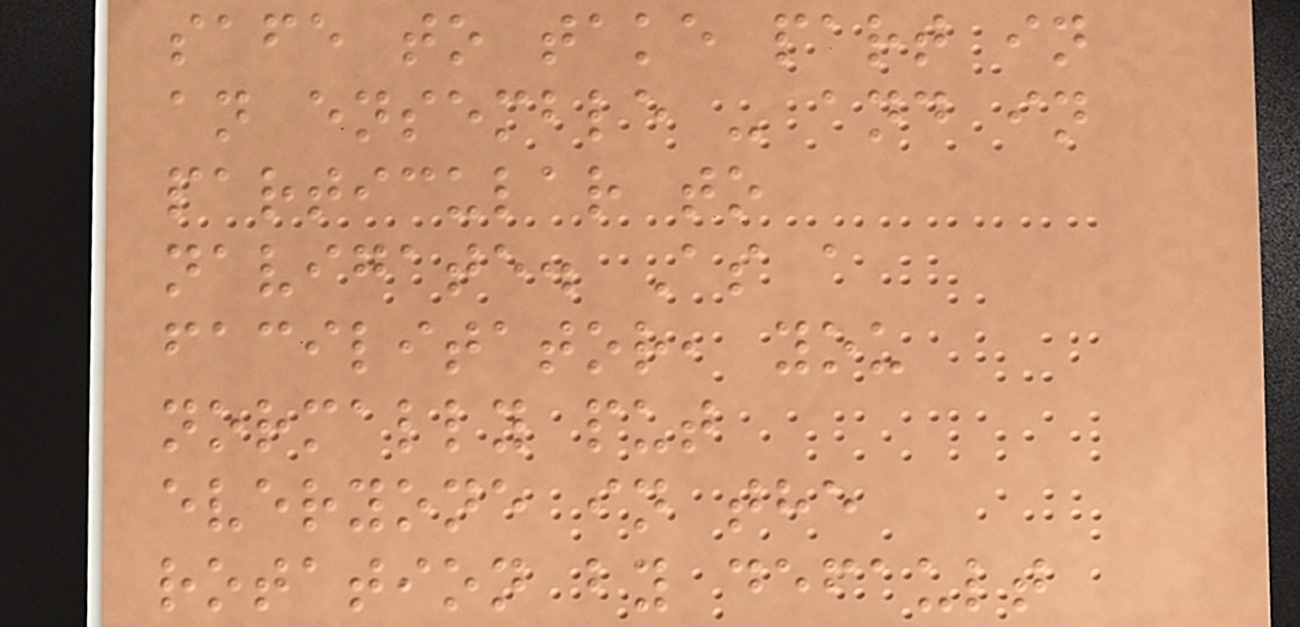safe to take part in
an ensemble - and in
particular to
navigate. As a
facilitator, you
normally put
everyone in the
rotation by default
